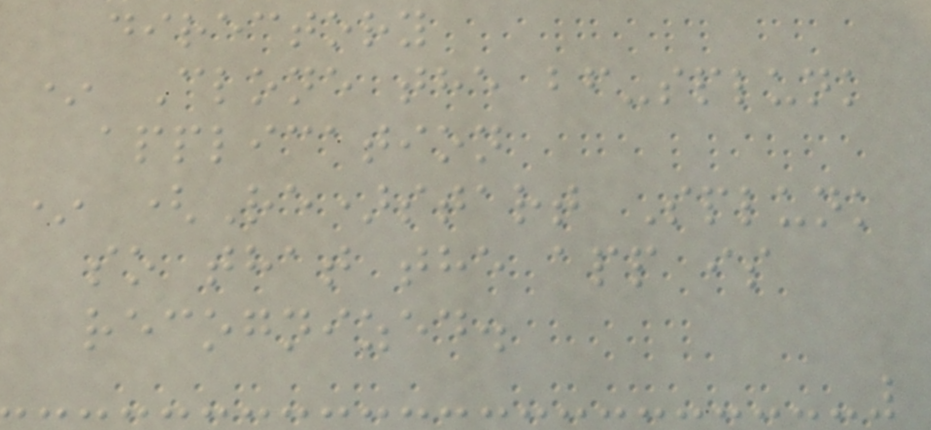directory
* Clone the bf-splunk
application
* (Re)start Splunk
so that the app is
recognized.
